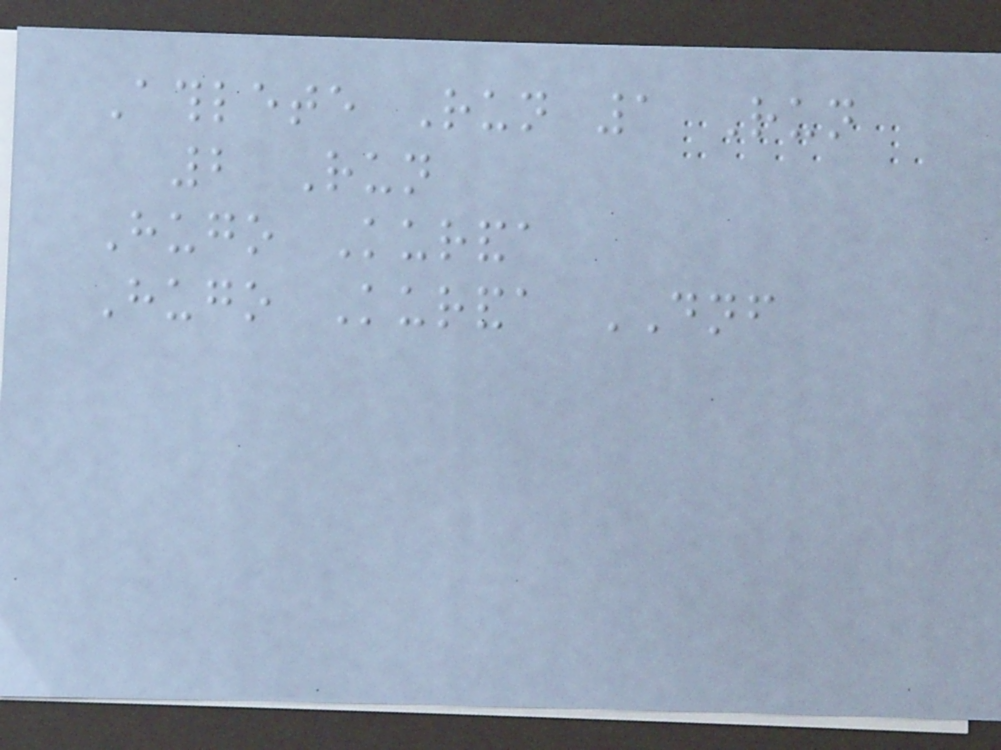Athlete Run 1 Run
2 Run
Hugo Kuranda
Hugo Kuranda DNF
